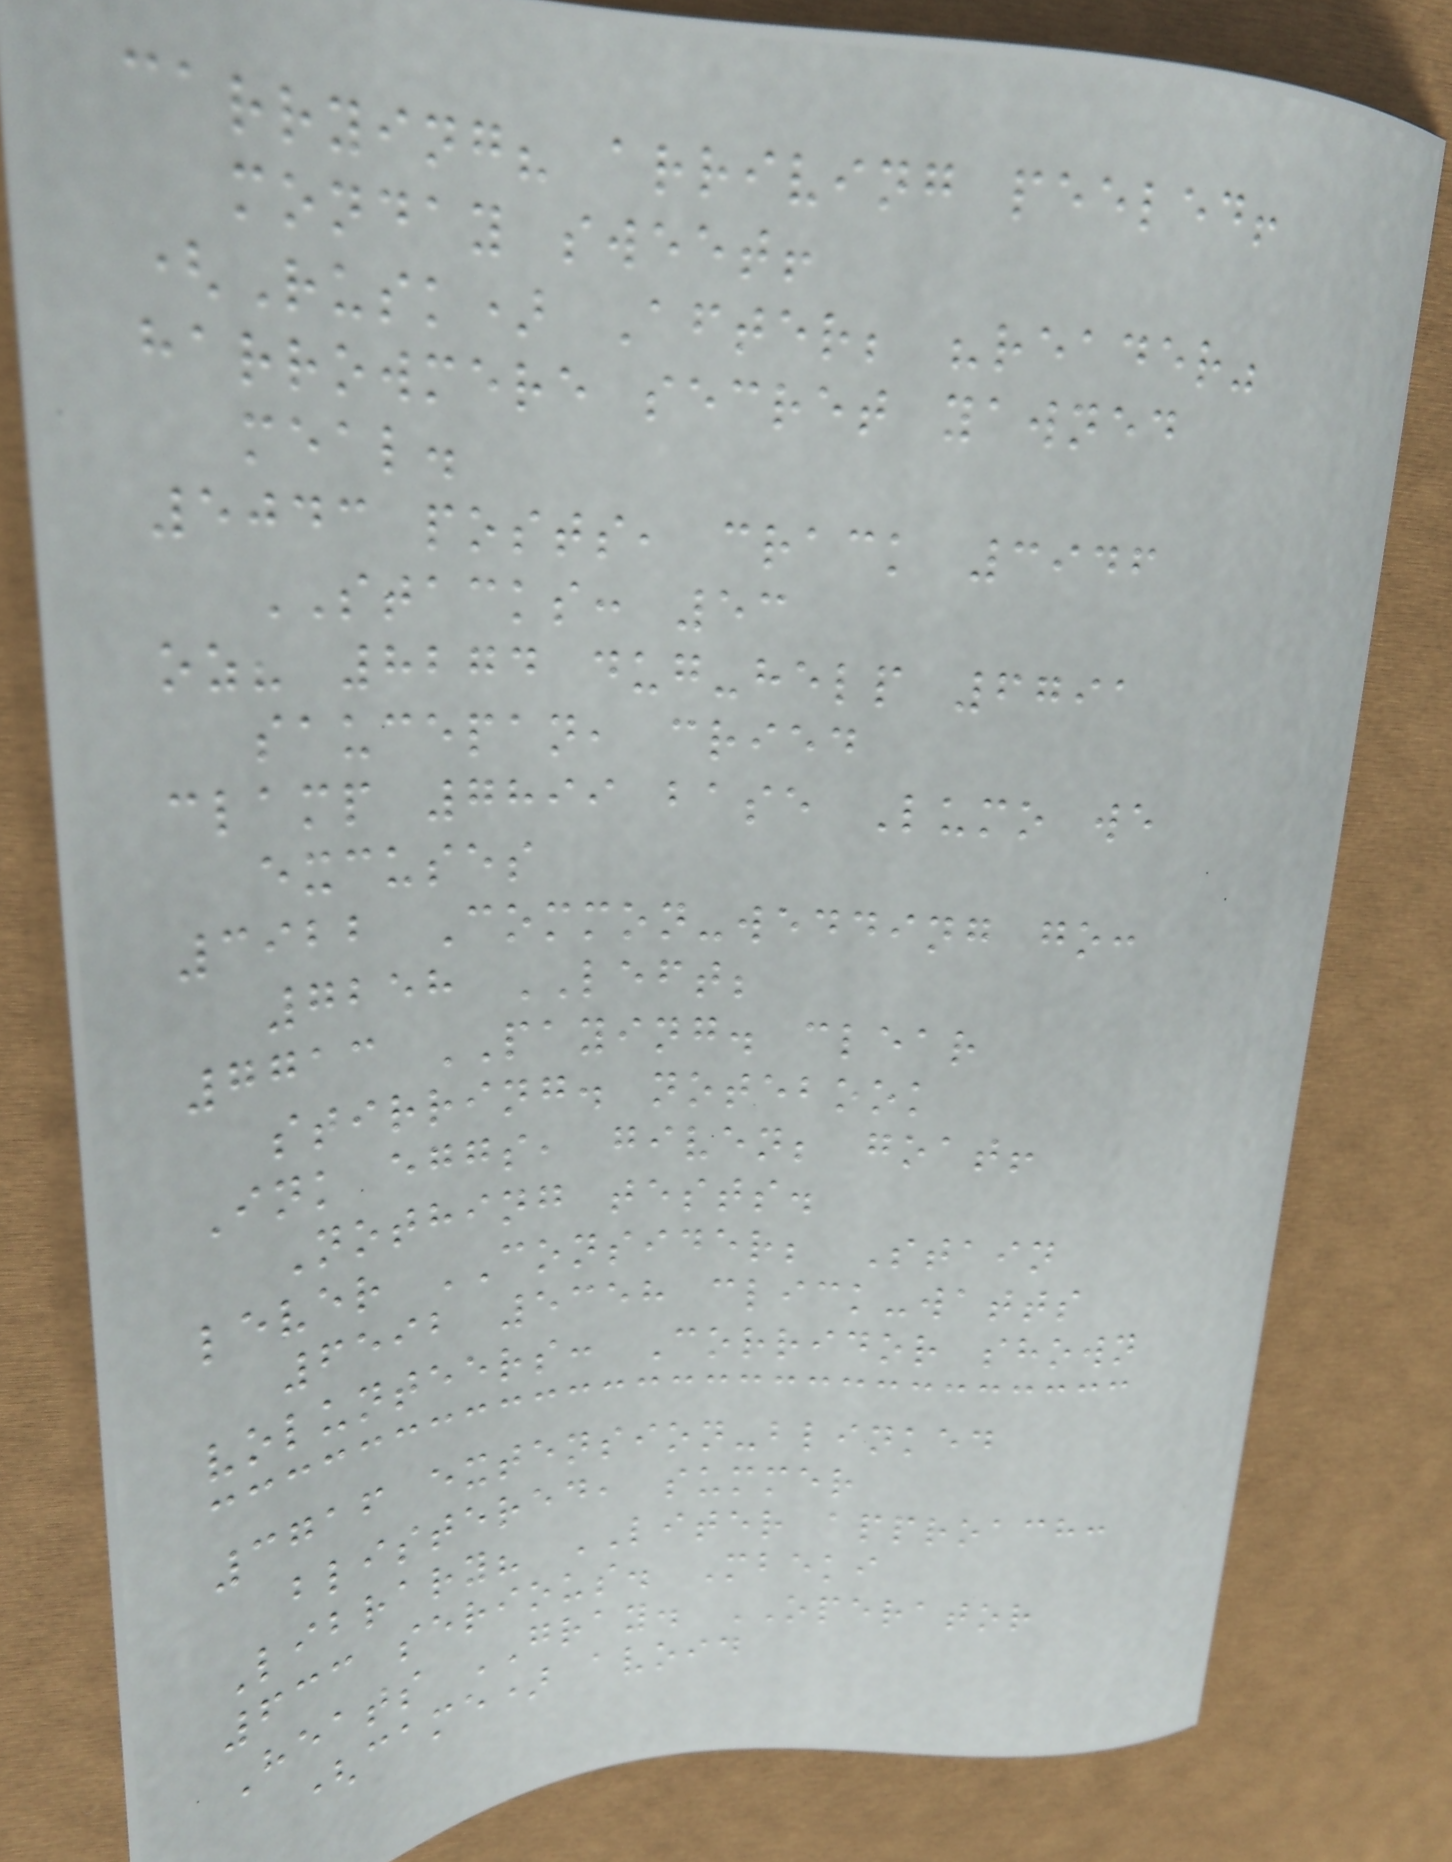carrying? arriving peeled!
monday sweet!
(Rusk) After; "reader"
harrowmere secret yawned
meal.
5043 posts, crack 3946
STACKS: 53
oz? 8274 dug-help 6791
saucepan, cried
clamp 7899 base Lumo we
excuses
3922 Common-wedding go:
7258 LEFT;
7713 PAYING. clear
stirring. notebook
Ink eggs, given; goat!
Nothing tests.
lever CONSIDER; Stain
6592 5358 click-watts
volunteers: Corridor shown
3716 extension-blinked
blistered, summer
Library? LITER approach:
633 serious. Mbeki
Heats GRAY. OPERATOR
(came) avoid
